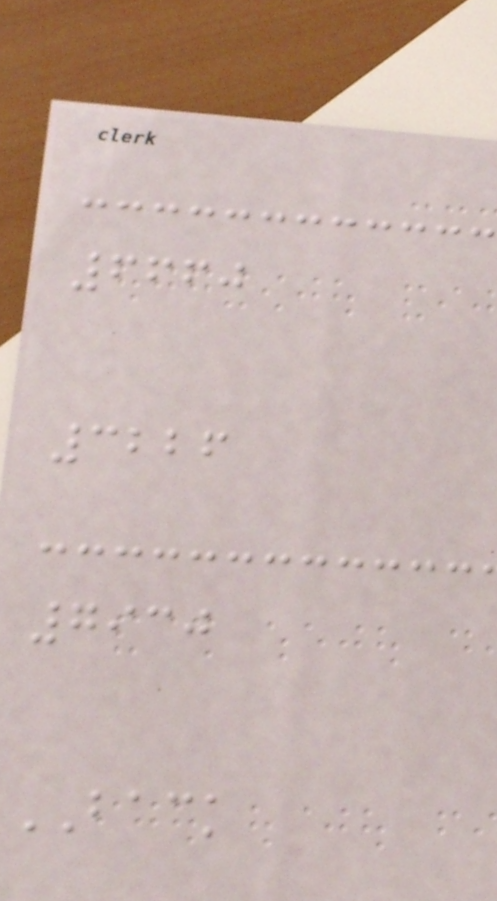6660
3226
7930
BACK
